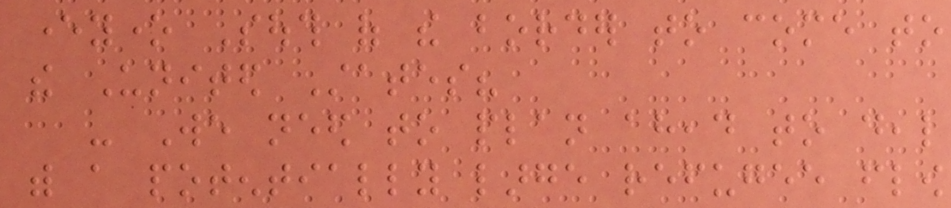everyone South of the border to come to
the United States?
- We need to plan ahead to deal
with a potentially large refugee flow
